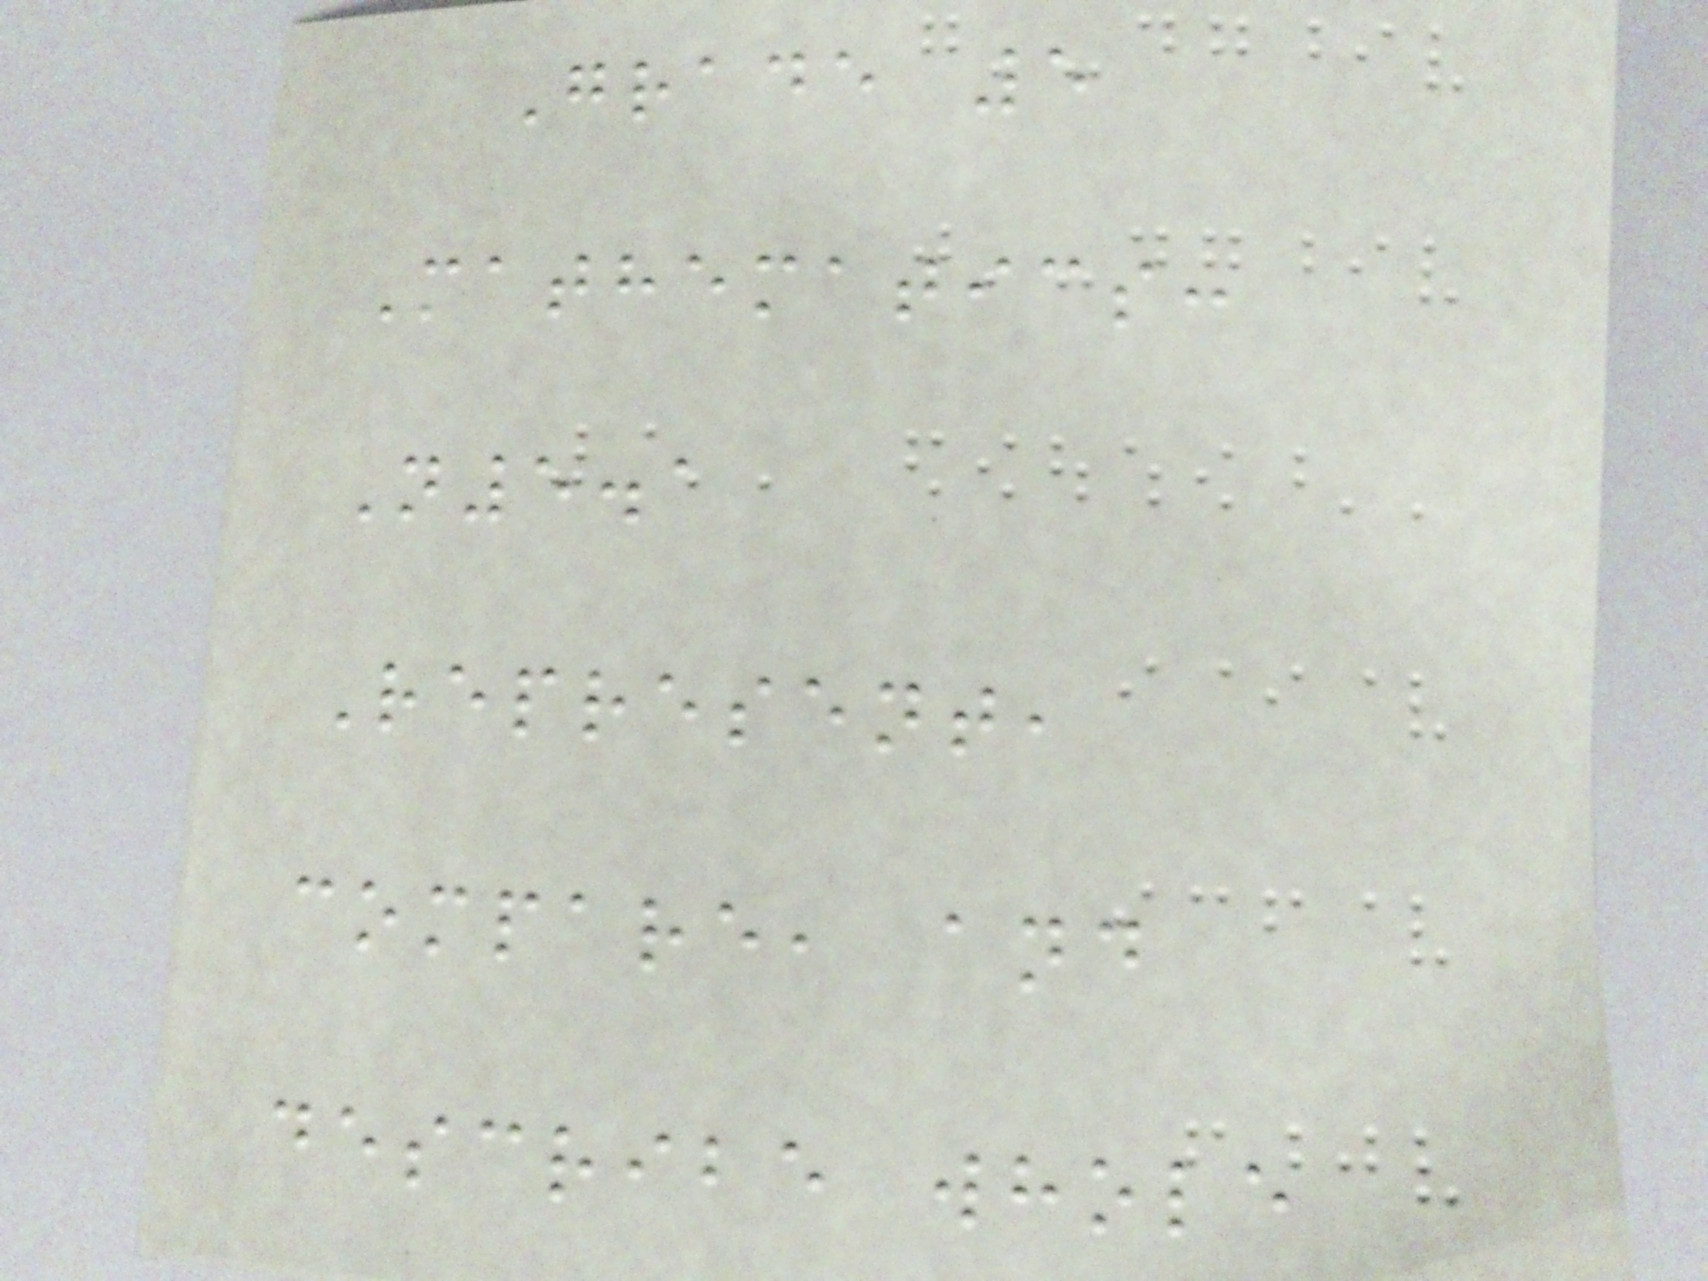Grade 5
Mathematics:
N5.1
Represent,
compare, and
describe whole
